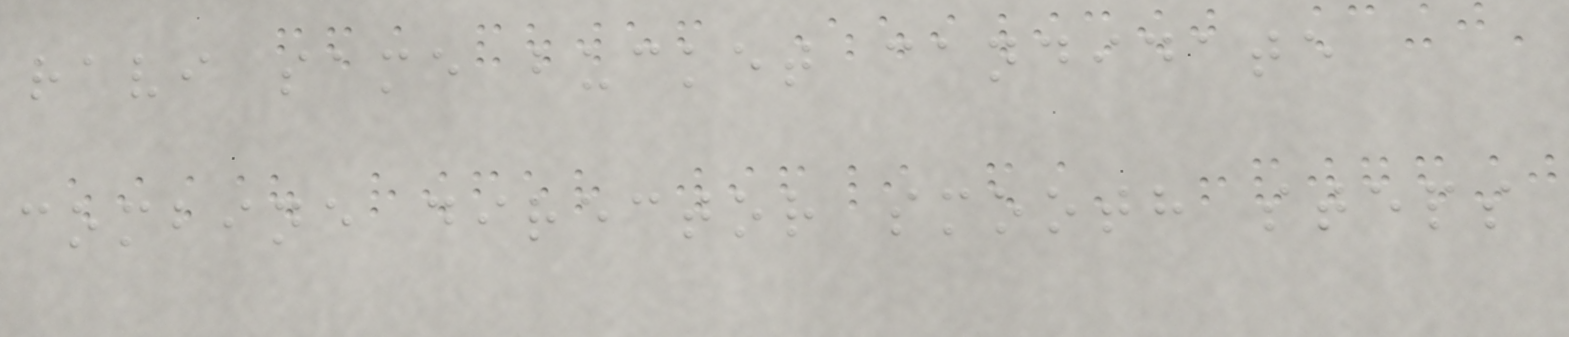ravi same bucket candidate
combine director smooth steps
